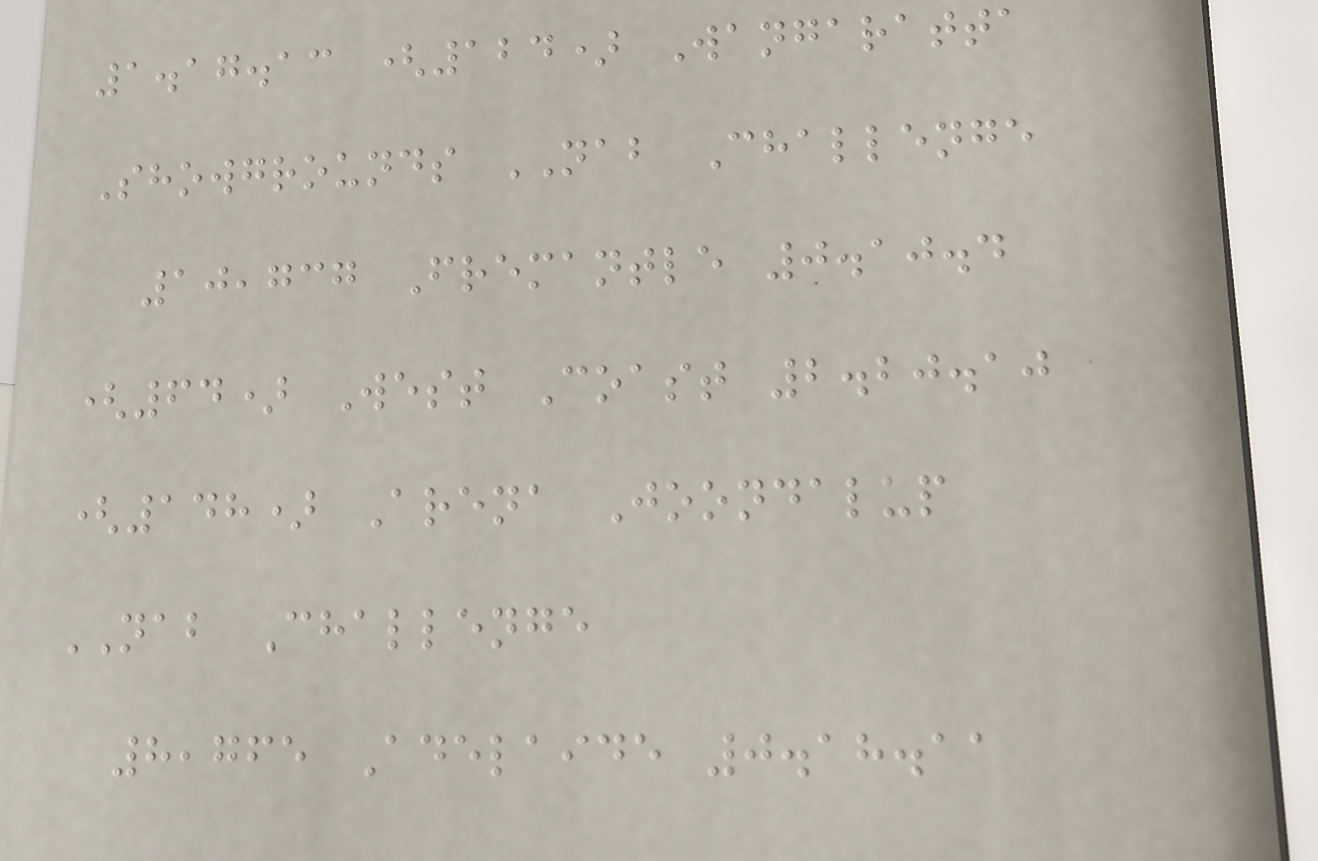1.17.13 (124) Wangaratta
Showgrounds NAB Challenge
10,737 Fremantle 0.10.4
(64) West Coast 2.20.10
(148) Arena Joondalup
NAB Challenge
8,765 Adelaide 0.18.11
